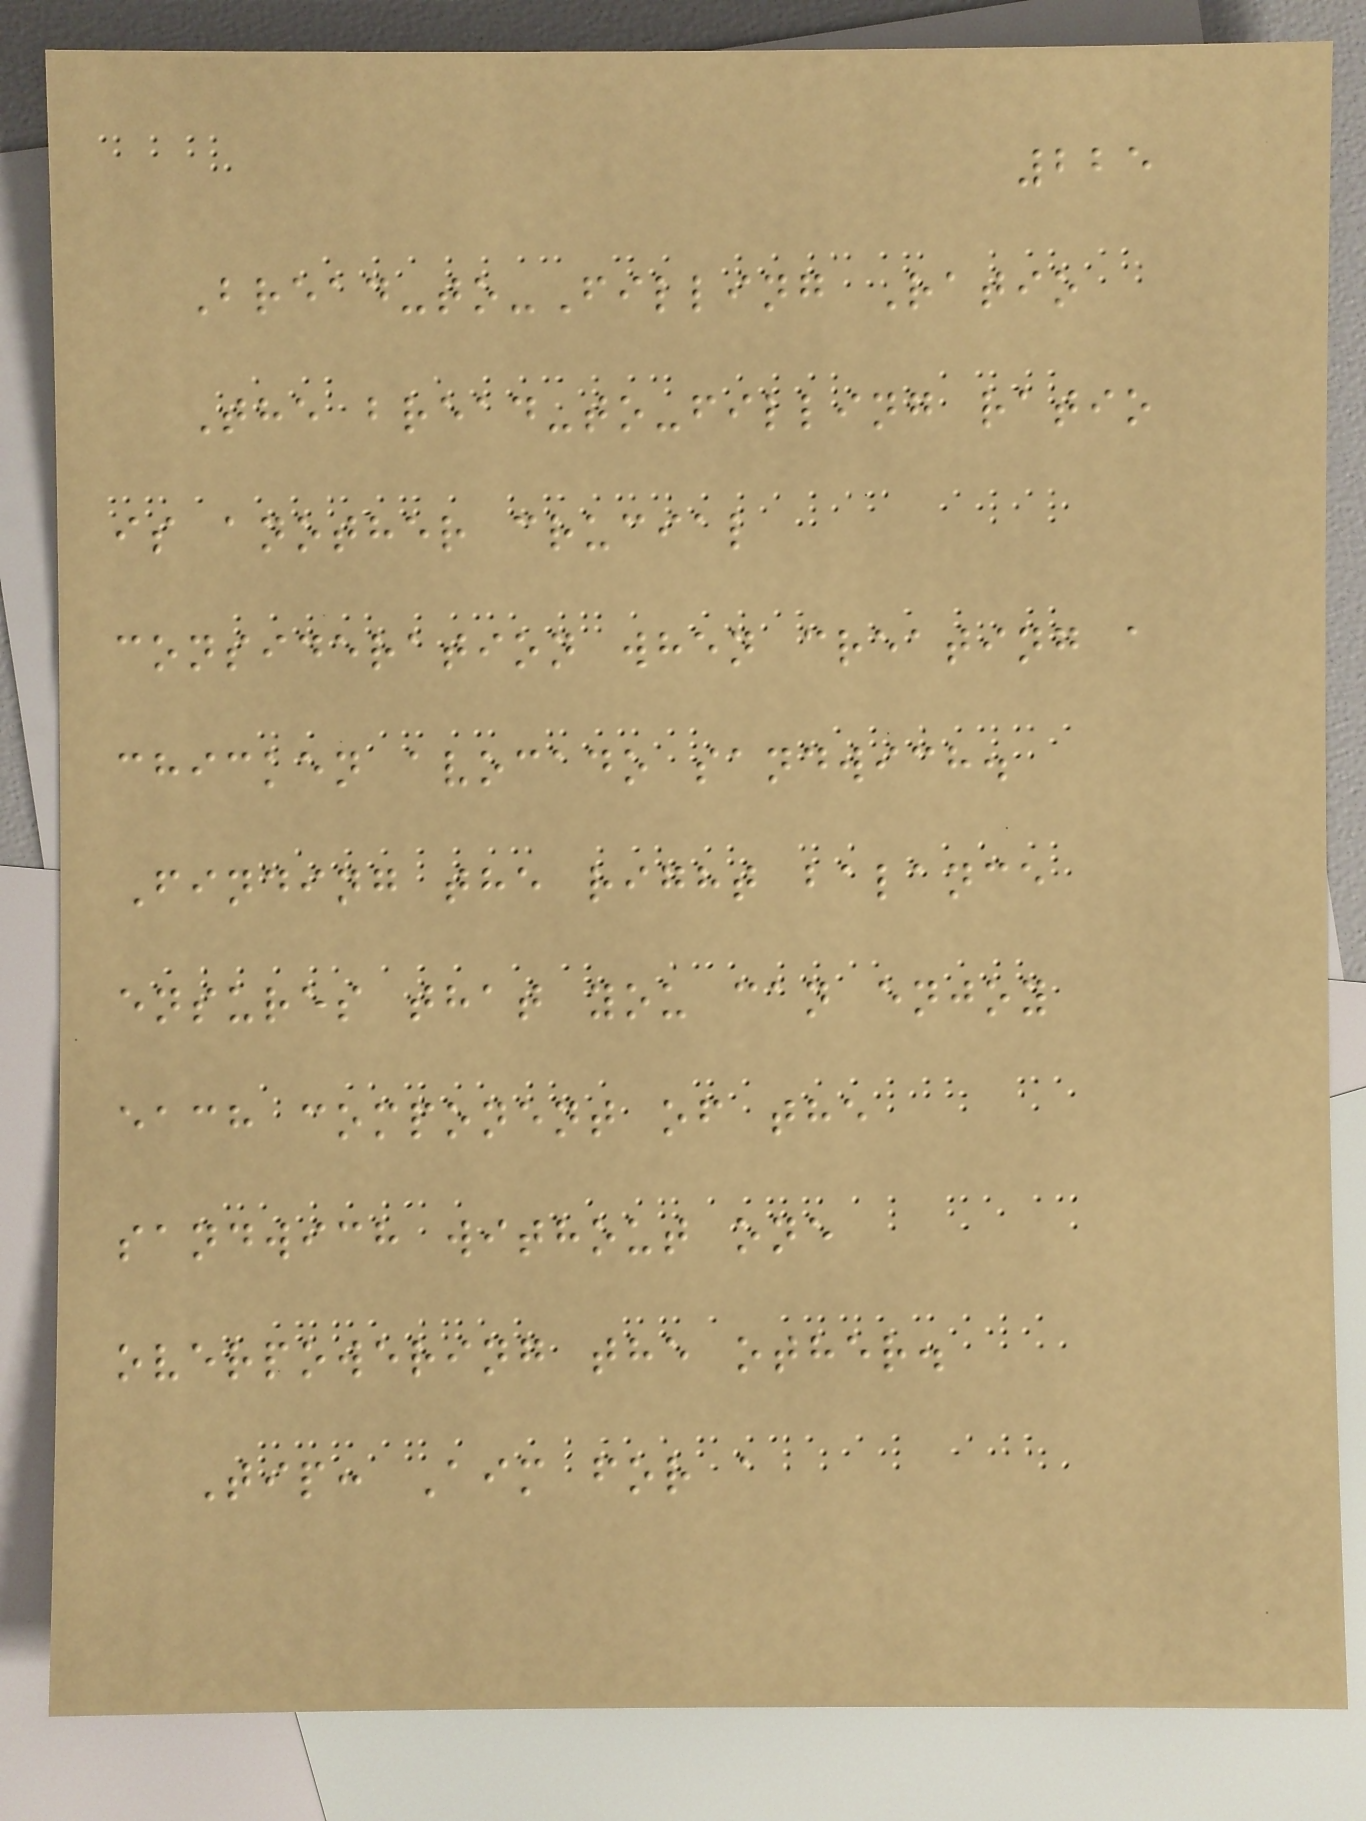225
Bread-to-Filling Ratio
The bread-to-filling ratio
is another crucial
consideration when creating a
chicken avocado sandwich.
Finding the right balance
ensures that you can enjoy
each component of the
sandwich without one
overpowering the other.
Tip: Aim for a
